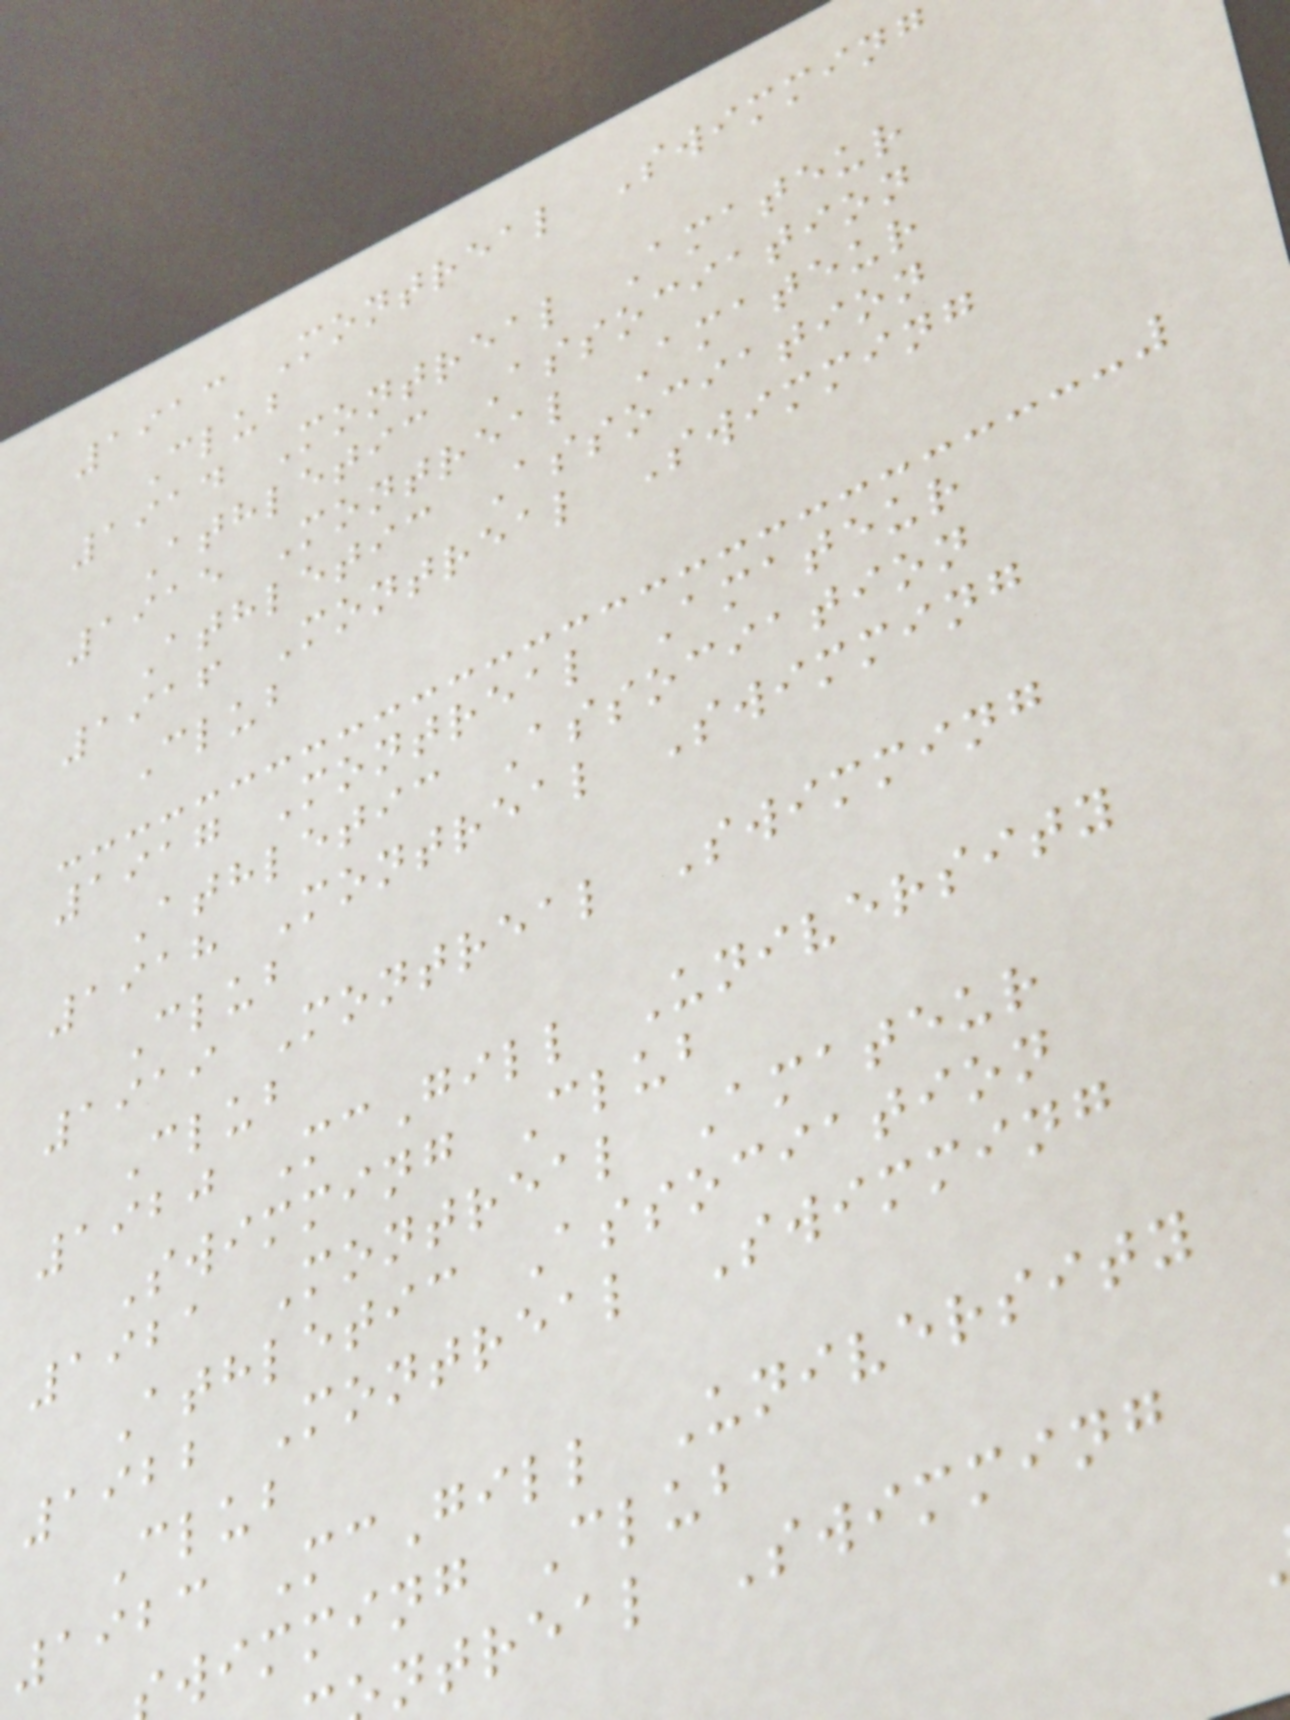1913 Montreal Swimming
Club
1914 Montreal Amateur
Athletic Association
1915 Montreal Amateur
Athletic Association
1916 Montreal Swimming
Club
1917 Montreal Amateur
Athletic Association
1918 Montreal Swimming
Club
1919 Montreal Swimming
Club
1920 McGill University
Swimming Club
1921 Montreal Amateur
Athletic Association
1922 Montreal Swimming
Club
1923 McGill University
wimming Club
ntreal Swimming
